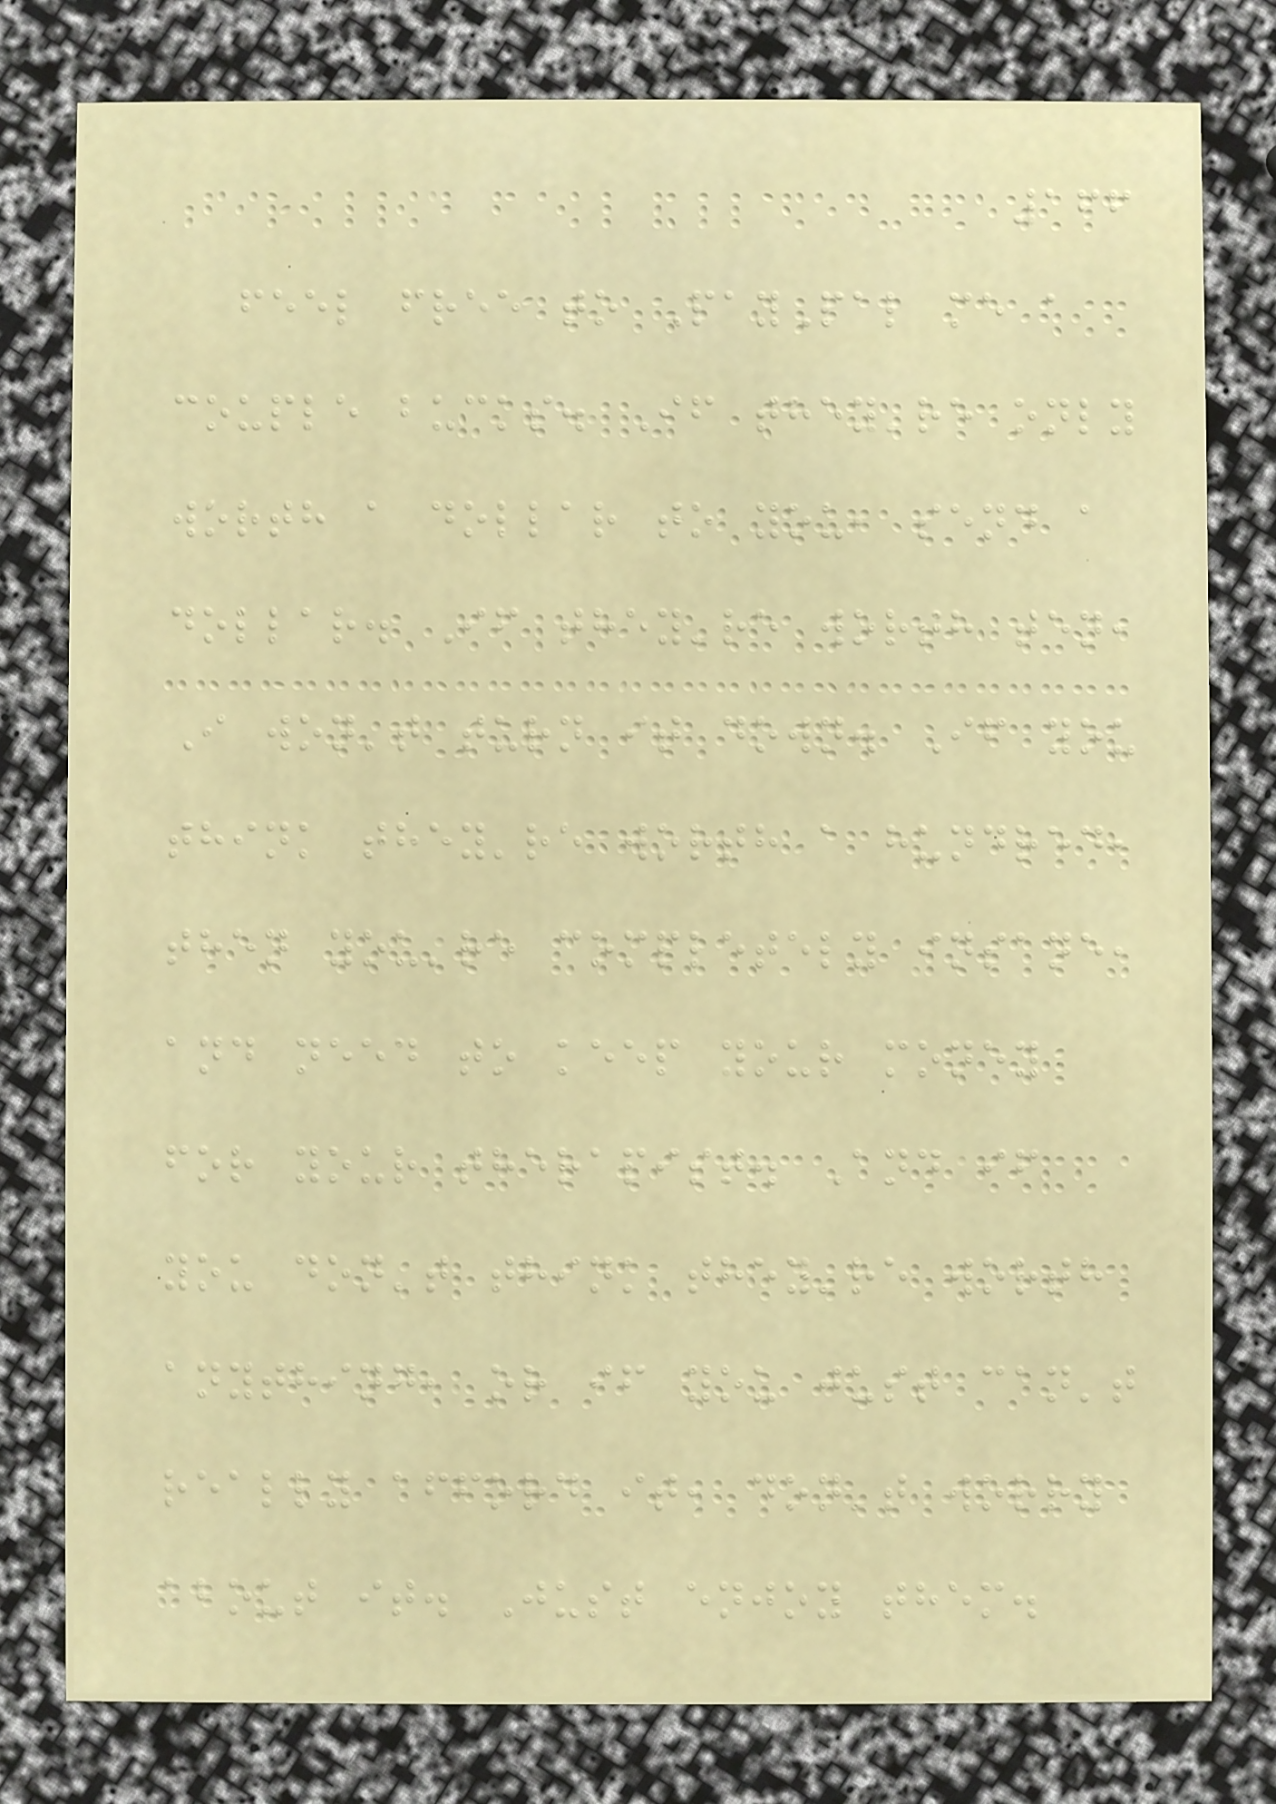166
feel free to PayPal me a
couple bucks. If they're only
worth a dollar to you, send a
dollar. If they're worth ten,
I won't turn it down. If you
think they're worth a hundred,
then you're completely insane,
and need to keep your money
for your therapist. And if
you don't think they're worth
anything, or if you just can't
really afford it, don't worry
about it. Just enjoy them.
